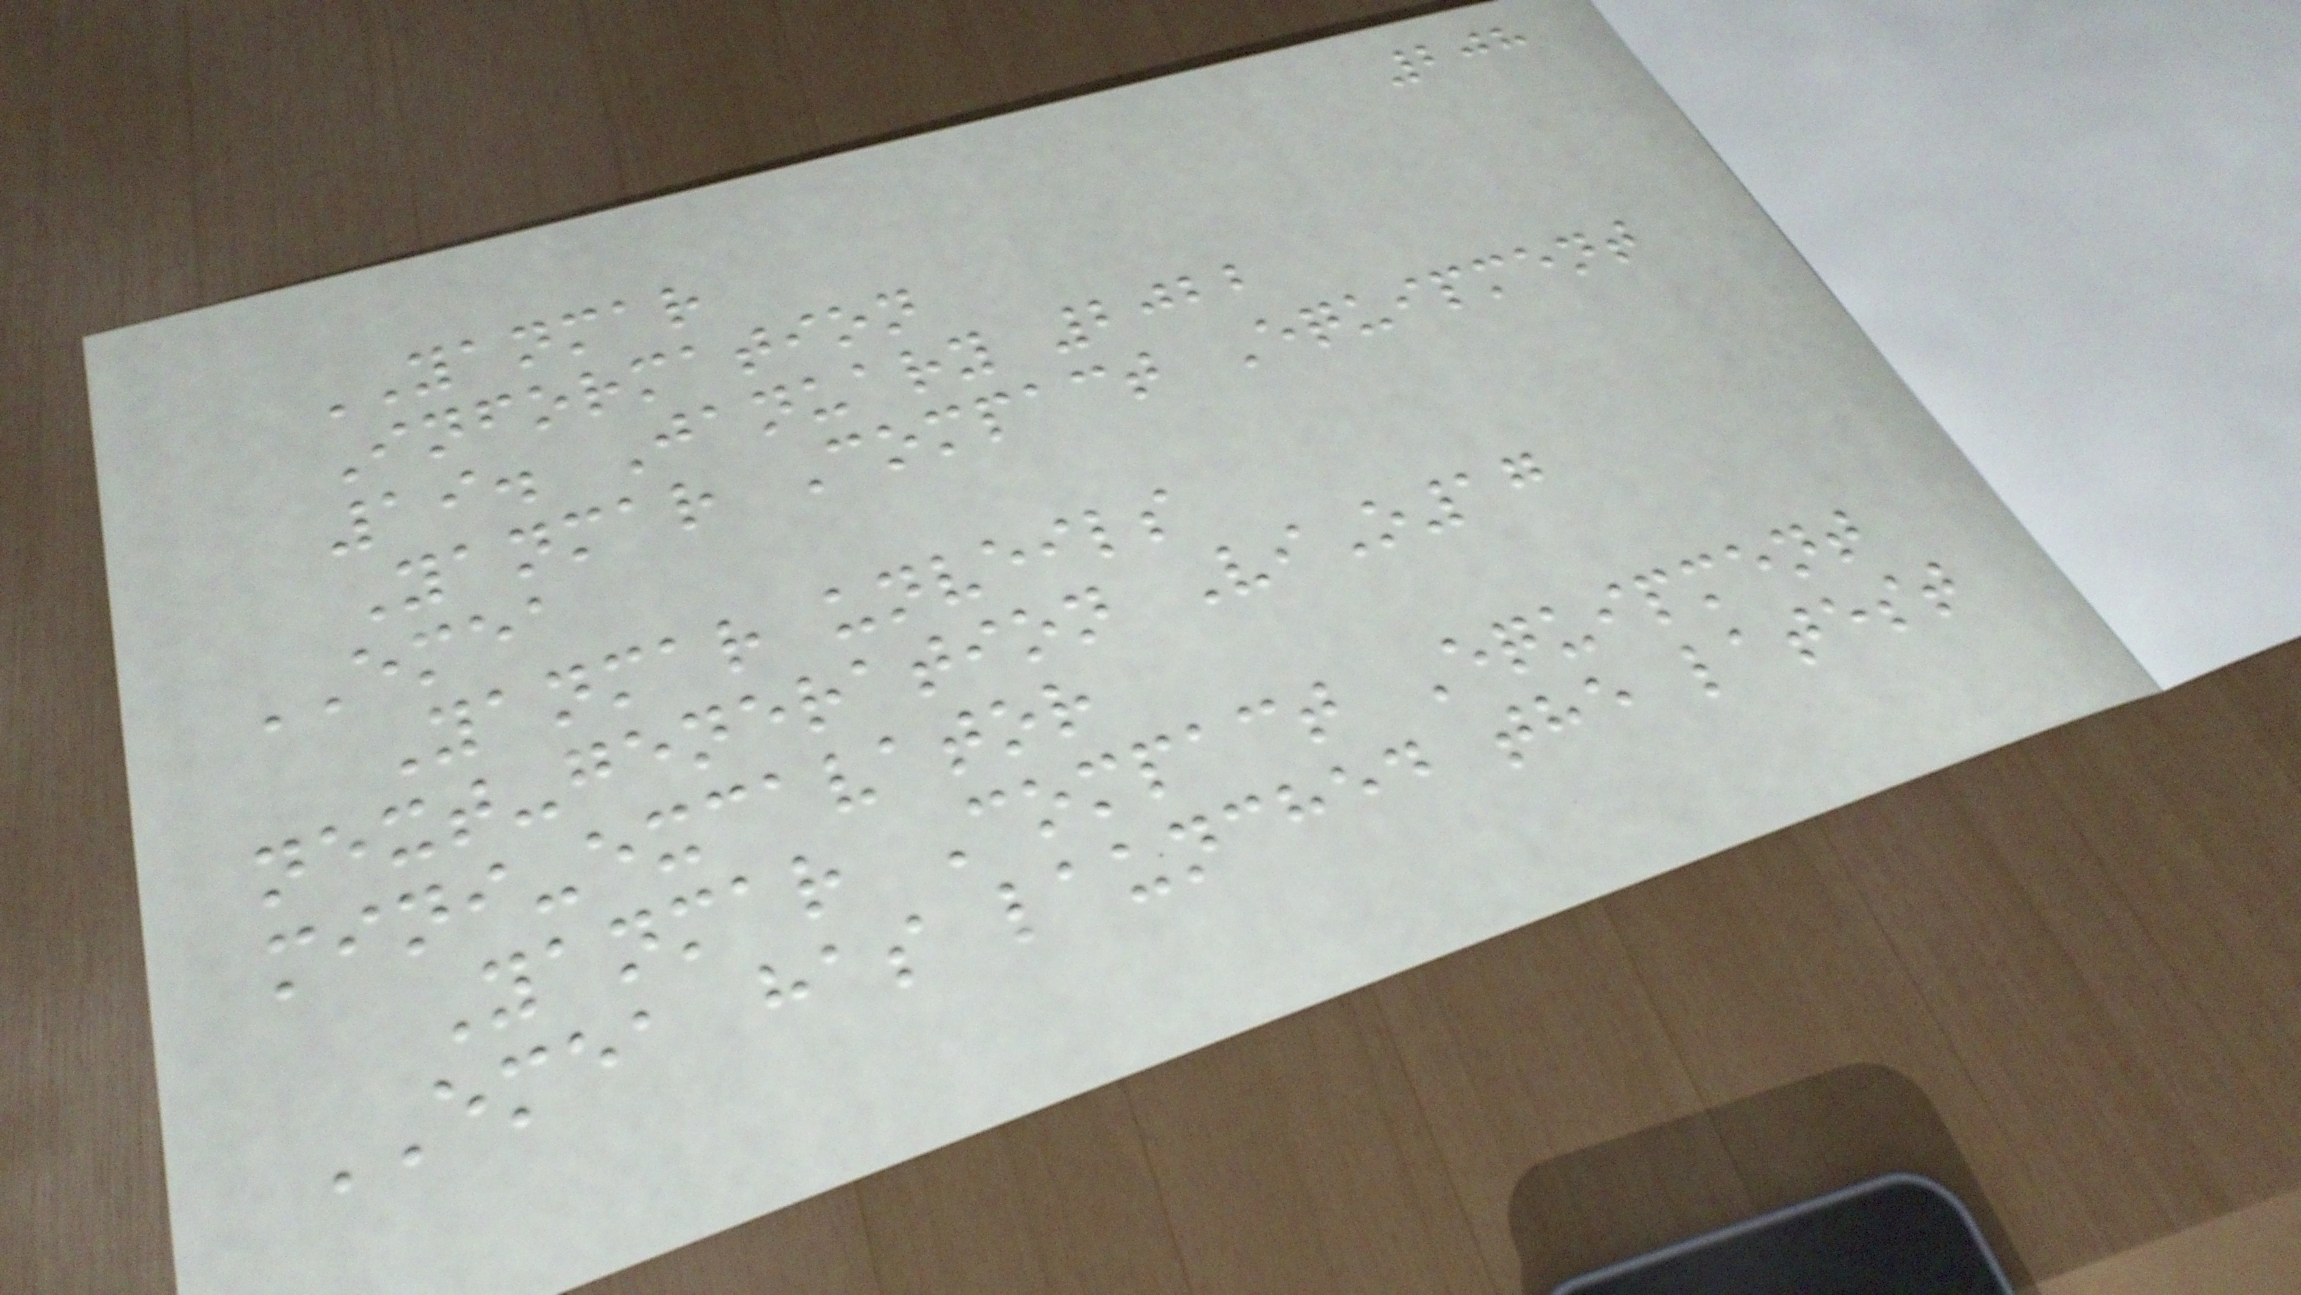208
YANMAR
Information
19. January 2022
Yanmar Compact Equipment
EMEA
Yanmar unveils
next-generation ViO17
mini-excavator
Yanmar Compact Equipment
EMEA has launched the latest
